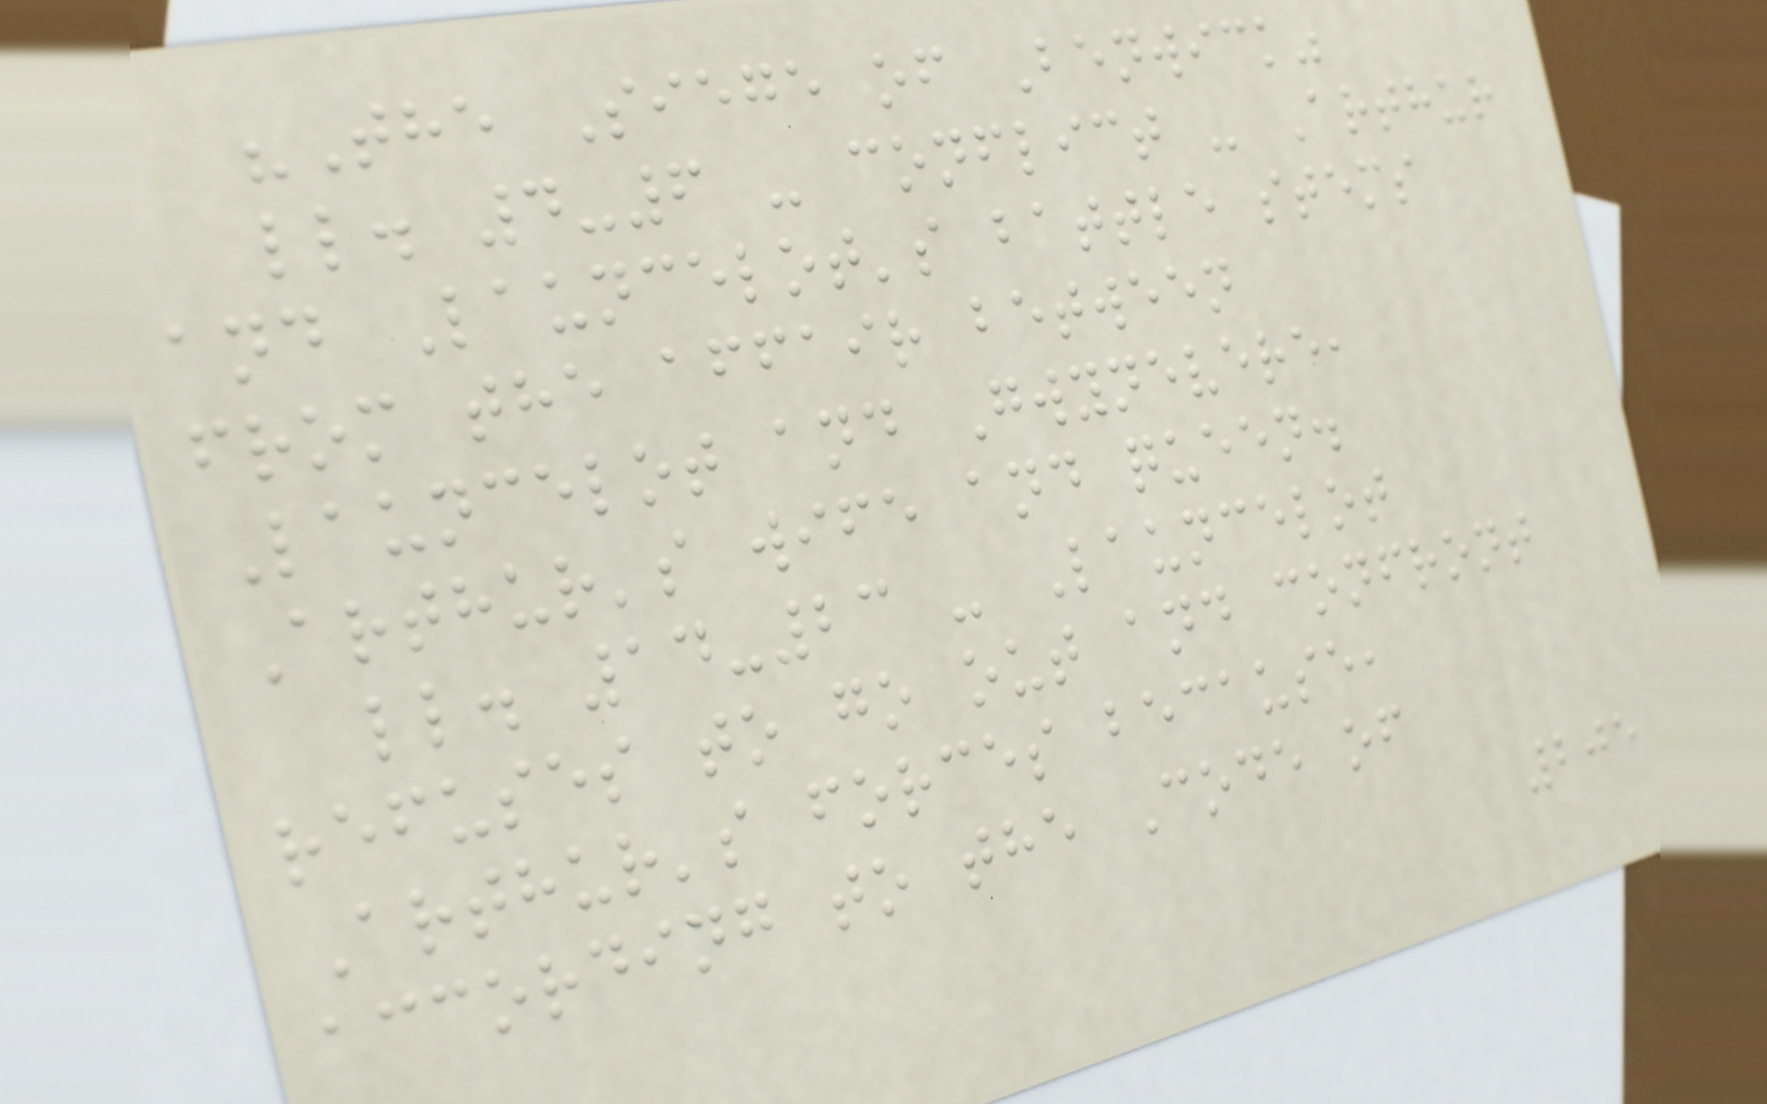"The Siege of Benwick"
ll. 4-6 - conflict - Arthur
and Launcelot's battle stems
from the affair between
Launcelot and Gwynevere,
Arthur's wife and queen.
ll. 14-23 - Launcelot
refuses to go out and confront
Arthur's forces because,
according to the Code of
205
